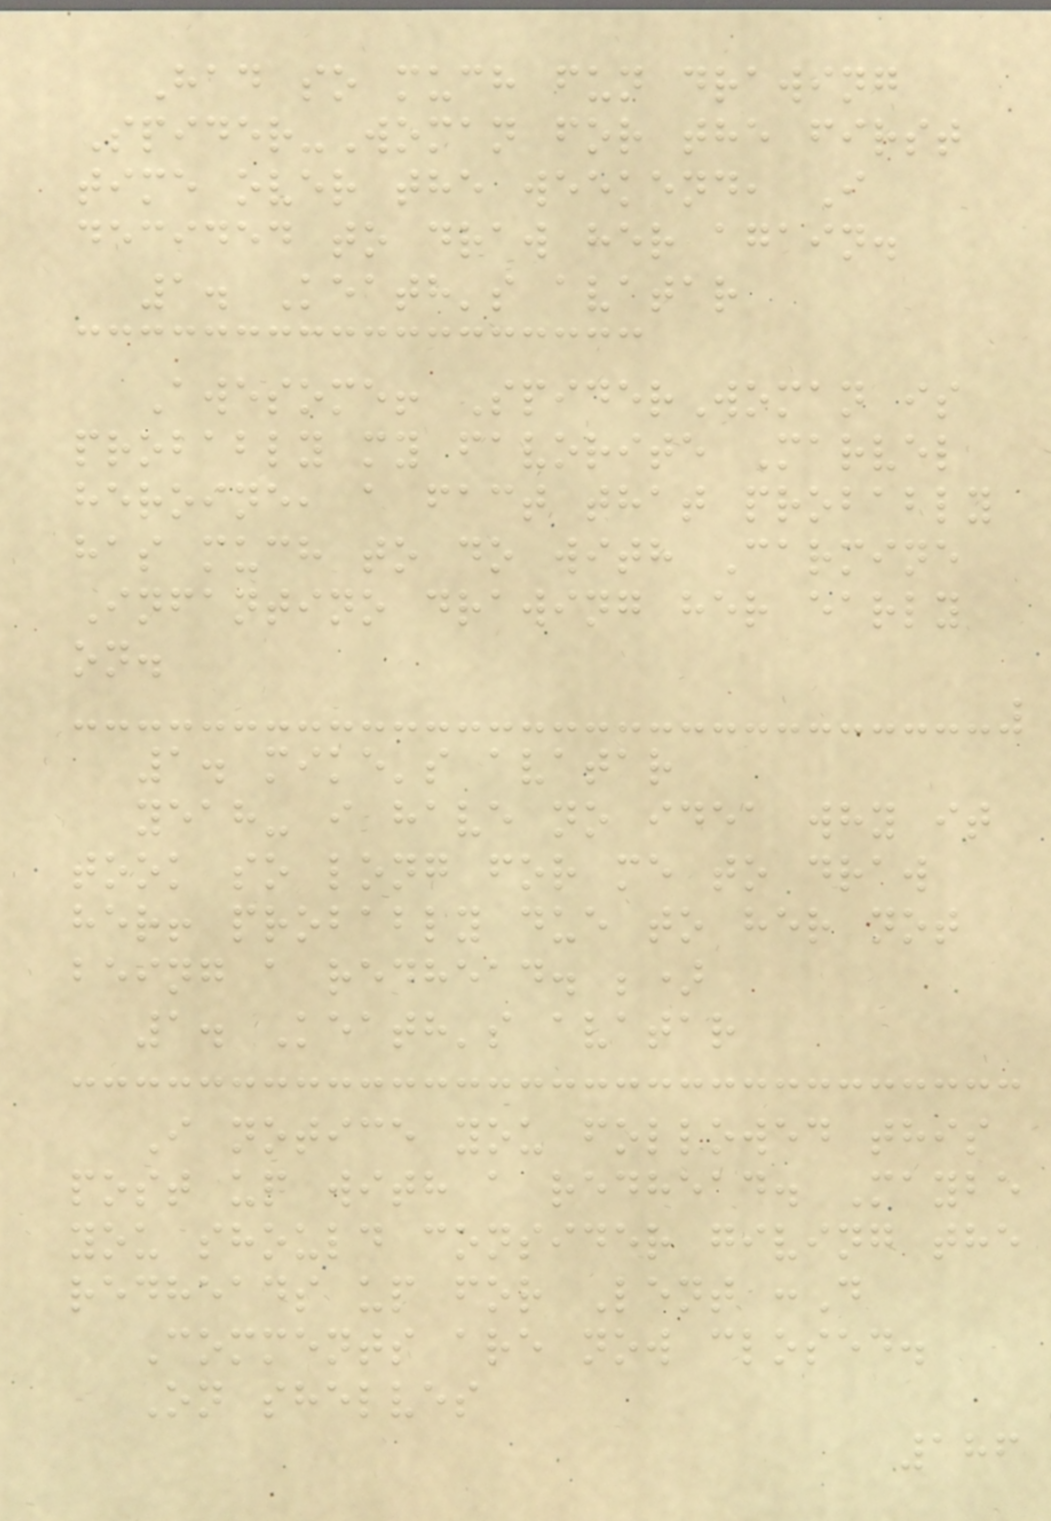Had so much fun drawing
Spider-Woman for the first
time over the weekend, I
decided to draw her again.
1. Keath's avatar
Awesome! SpiderWoman is
probably my favorite Marvel
heroine, a fact that probably
has much to do with Carmine
Infantino drawing her early
on.
1. mike's avatar
yeah- i have no idea why it
took so long for me to draw
her! probably due to her not
being a redhead. ;)
1. Keath's avatar
I notice you followed this
post up with a redhead. Maybe
you should consider giving the
redheads up for Lent :D
Comments are now closed.
On shelves
186
